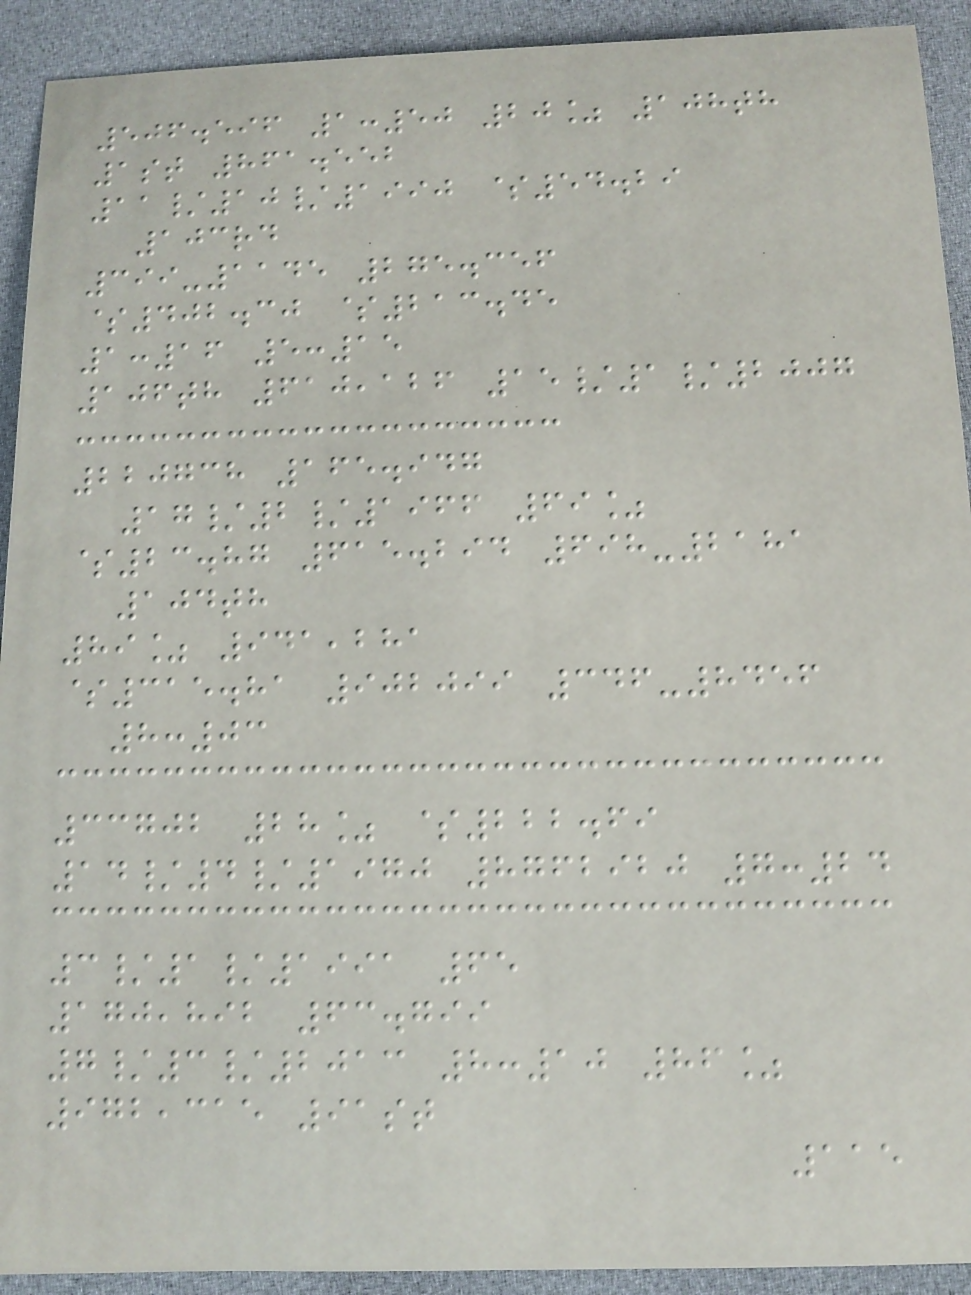506.596 1:50 20% 108th
1st 861.552
11/10/1990 $54.29
103rd
399-1145 275.356
$402.30 $213.45
1:16 5:15
106th 610,126 15/1/2007
220738 165.947
17/2/1966 69%
$23.87 615.294 698-2181
104th
89% 941,281
$315.81 902099 346-8456
8:03
33702 28% $222.69
14/4/1970 8762920 7:24
3/1/1991 65
170,892 63.799
7/3/2013 8:10 86%
972,315 91st
115
